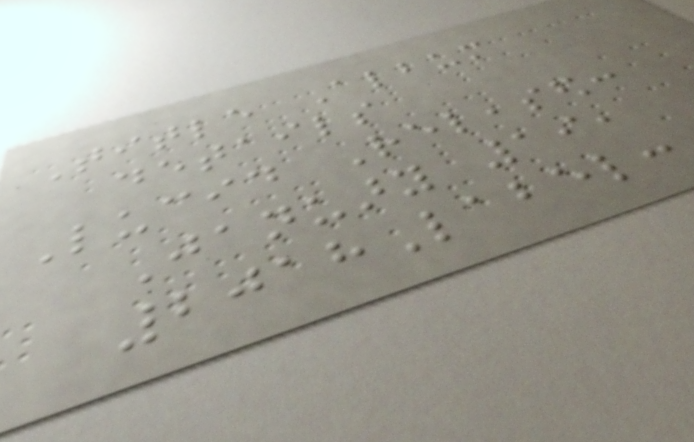Title Album
details
Lucid Released:
January 19,
2018Label:
